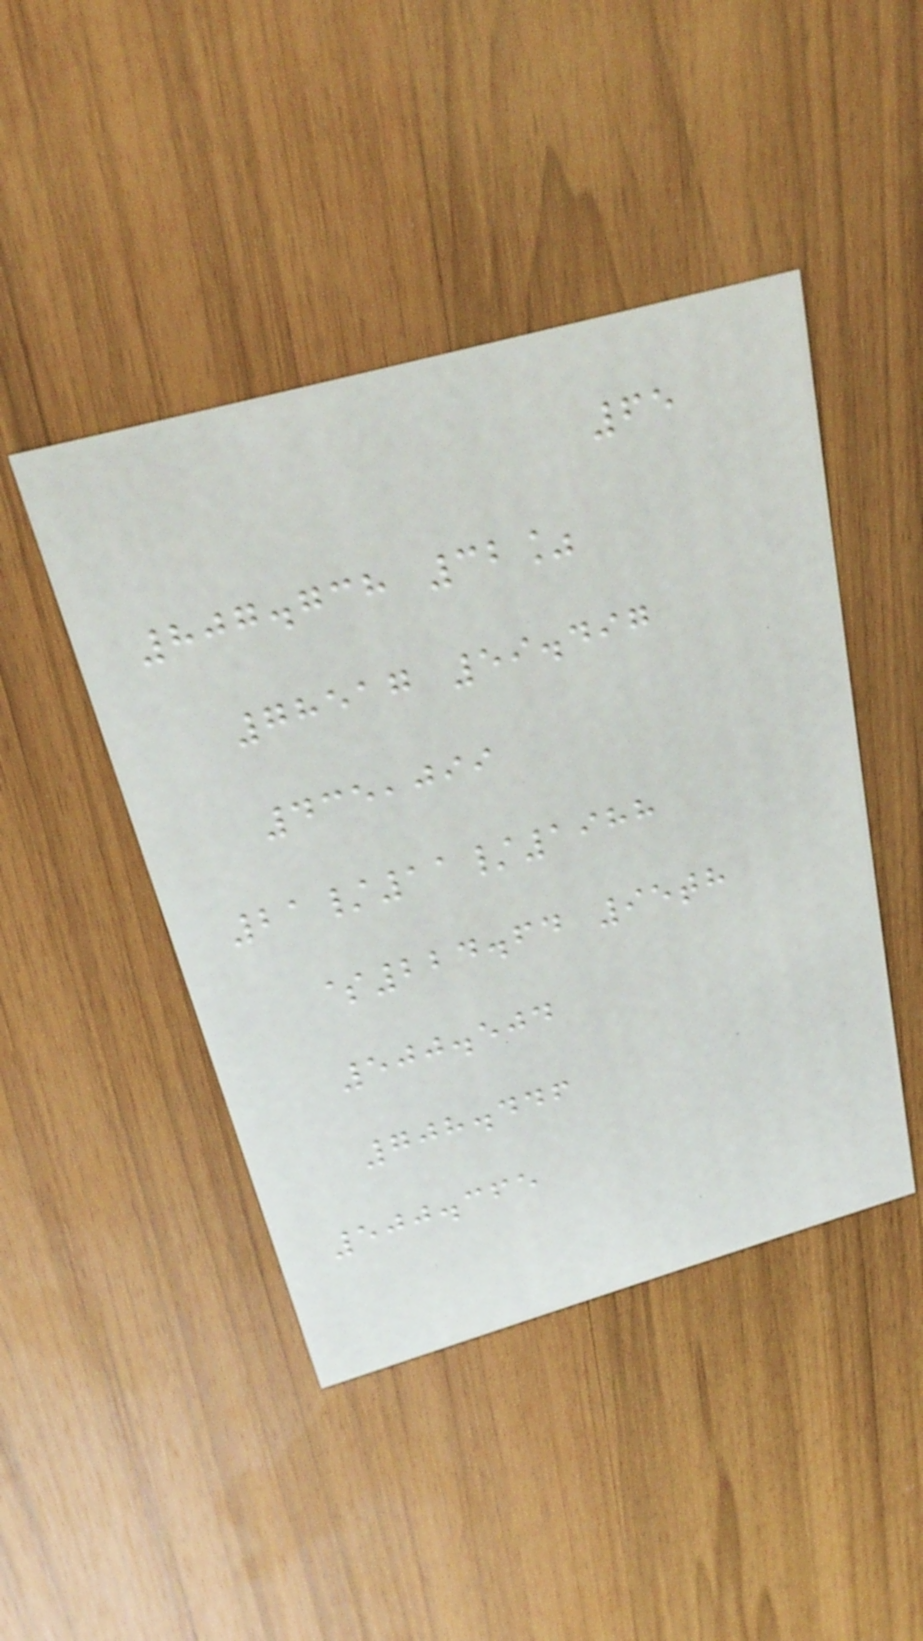65
807.738 32%
78517 59.497
435,099
21/11/1988
$224.64 95th
500.504
708.446
500.365
